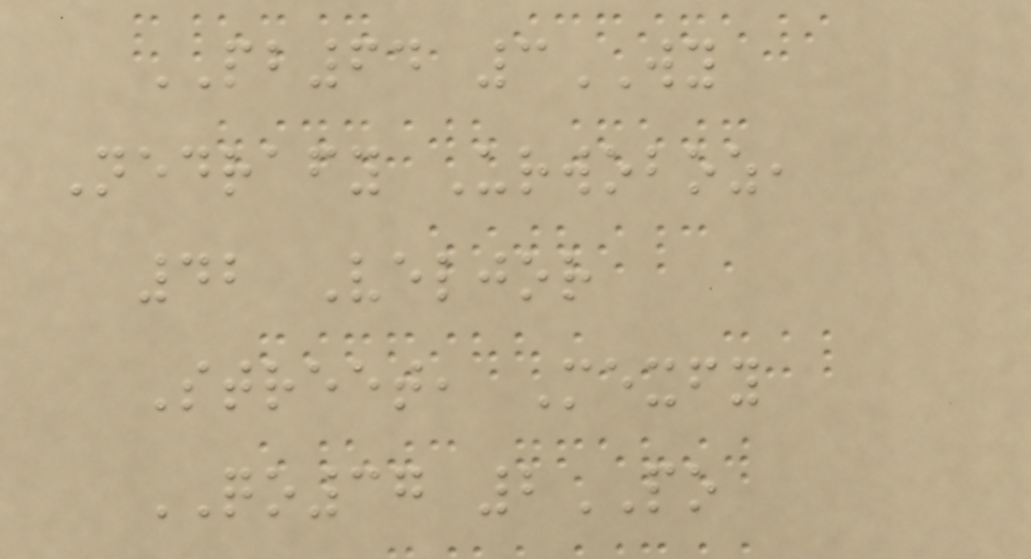PB64 3WY
Nedrafy Urwoboz,
42 Veljor
Street, Mexfy
QO37 2PO
